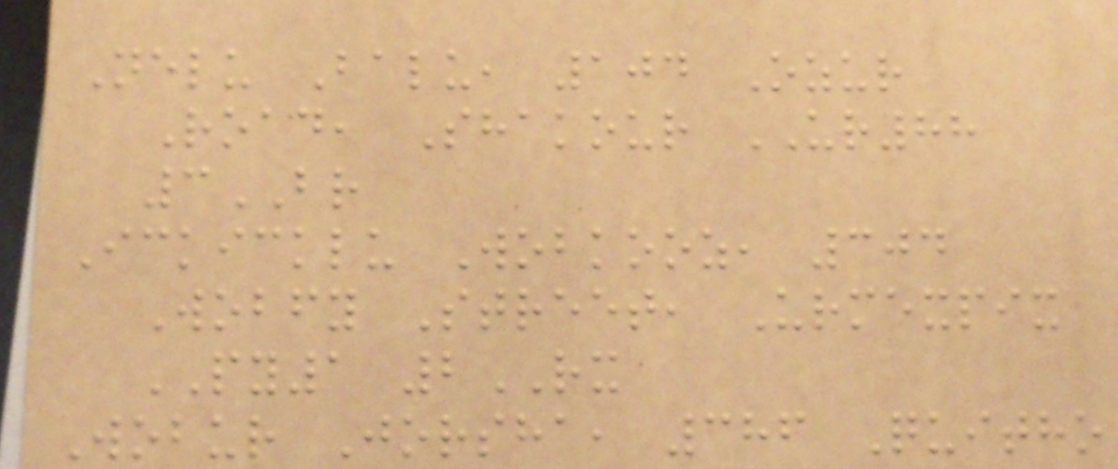Nelu Balu, 104 Ozur
Road, Shakour UR88
3BR
Ickicklu Wobkooz, 304
Wobfy Street, Urmexpix
PY1 2RX
Wobur Jorsha, 386 Quitho
